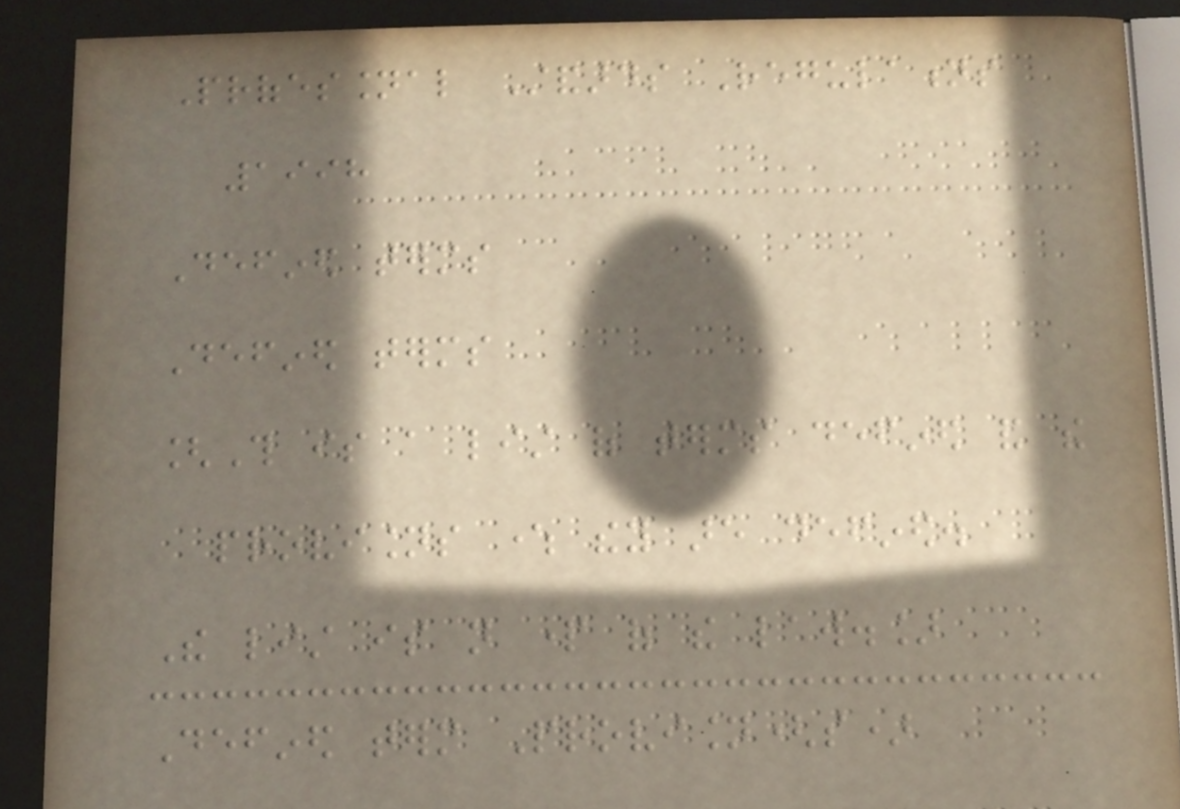Professional Standards Regulations
1998
Defined terms
Defined terms
[This is a list of terms defined and the
provisions where they are defined.
The list is not part of the law.]
Defined term Provision(s)
